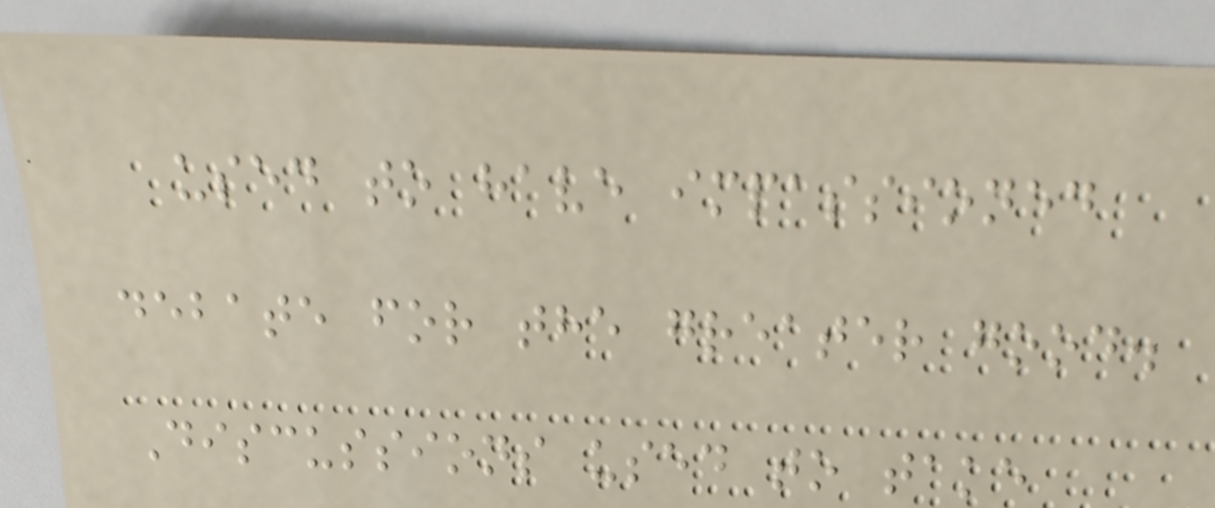used to have impassioned
debate for the greater good.
Discussions used to take
